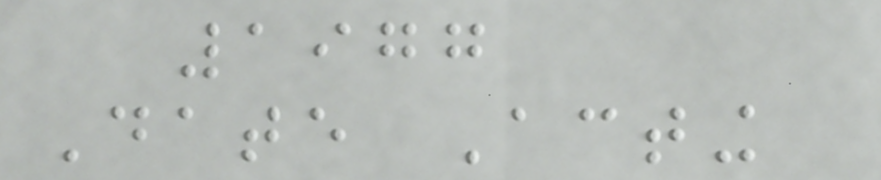1977
Date Acting
